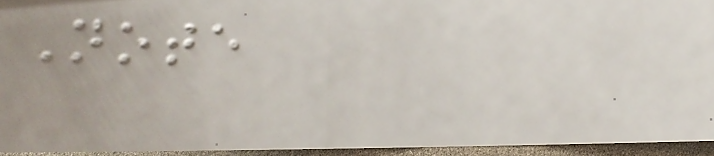Note
